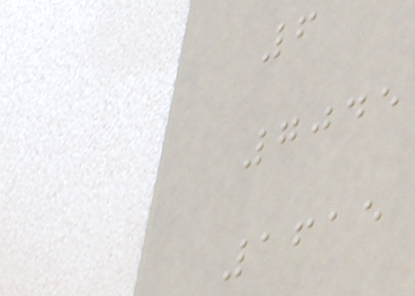6
7045
1615
